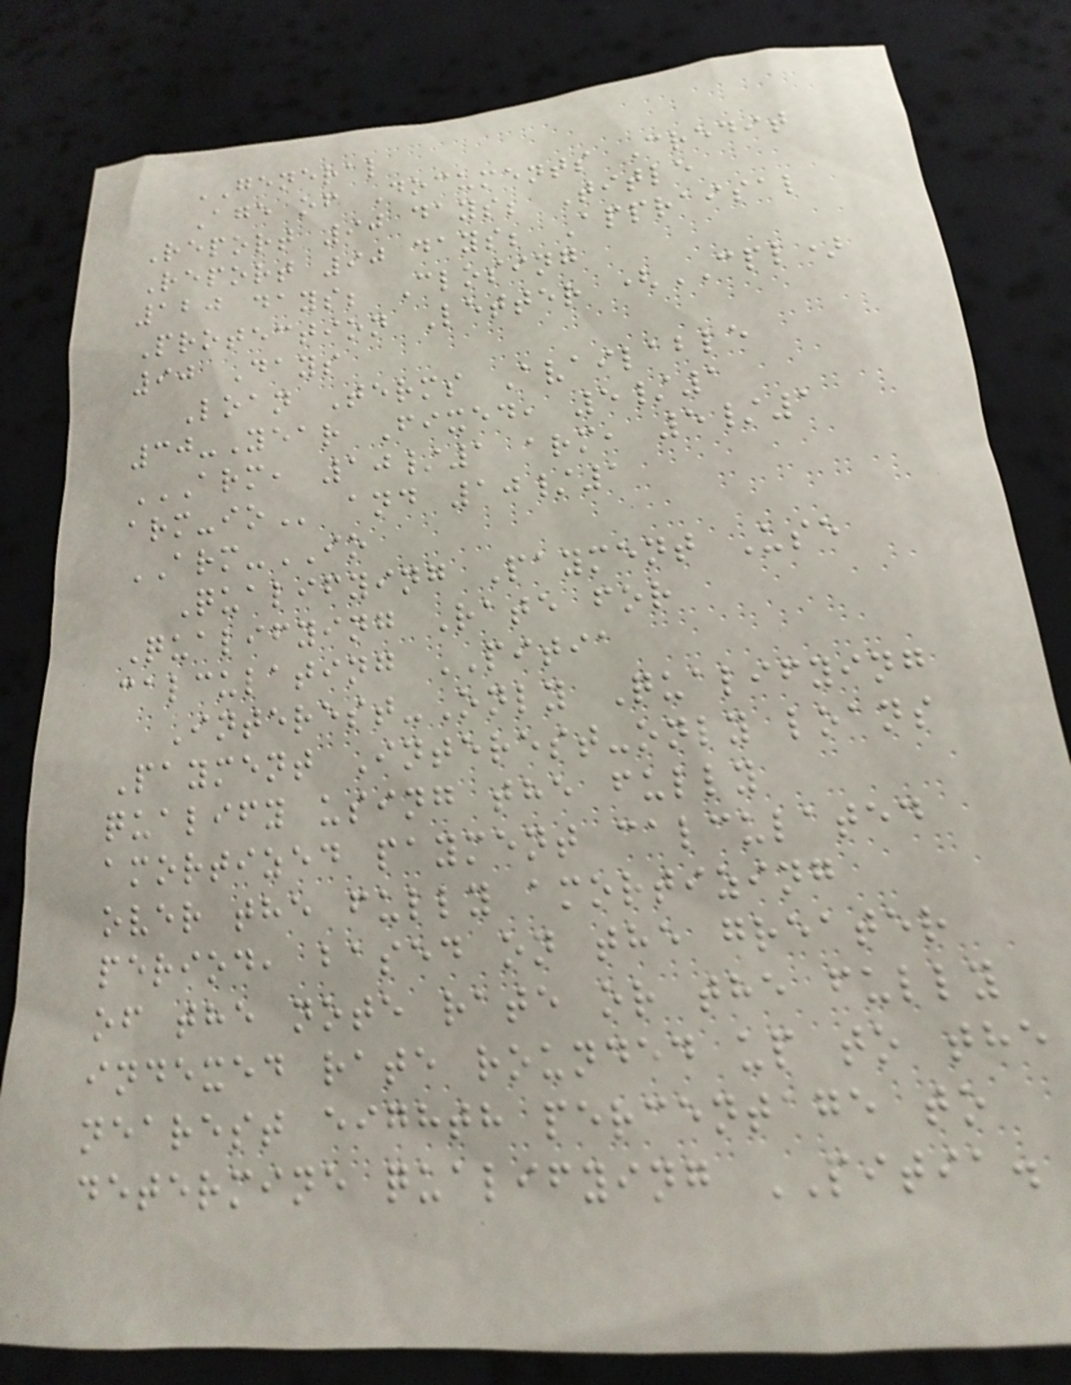GENERAL
Age of Documents Credit
Report 90 days; Title
Report 90 days; Appraisal
120 days; Closing
Protection Letter (CPL)
90 Days
Loan Terms Available
30-Year Fixed, 5/1
ARM, 10/1 ARM, 5/1
ARM-IO and 10/1
ARM-IO
Qualifying Payment Use
Qualifying Rate for
calculating PITIA
Interest-Only Qualifying
Payment Interest-only loans
qualify using the fully
amortized payment calculated
over the fully amortizing
period, based on the greater
of the note rate or the fully
indexed rate rounded up to the
nearest eighth percentage to
determine qualifying PITIA.
